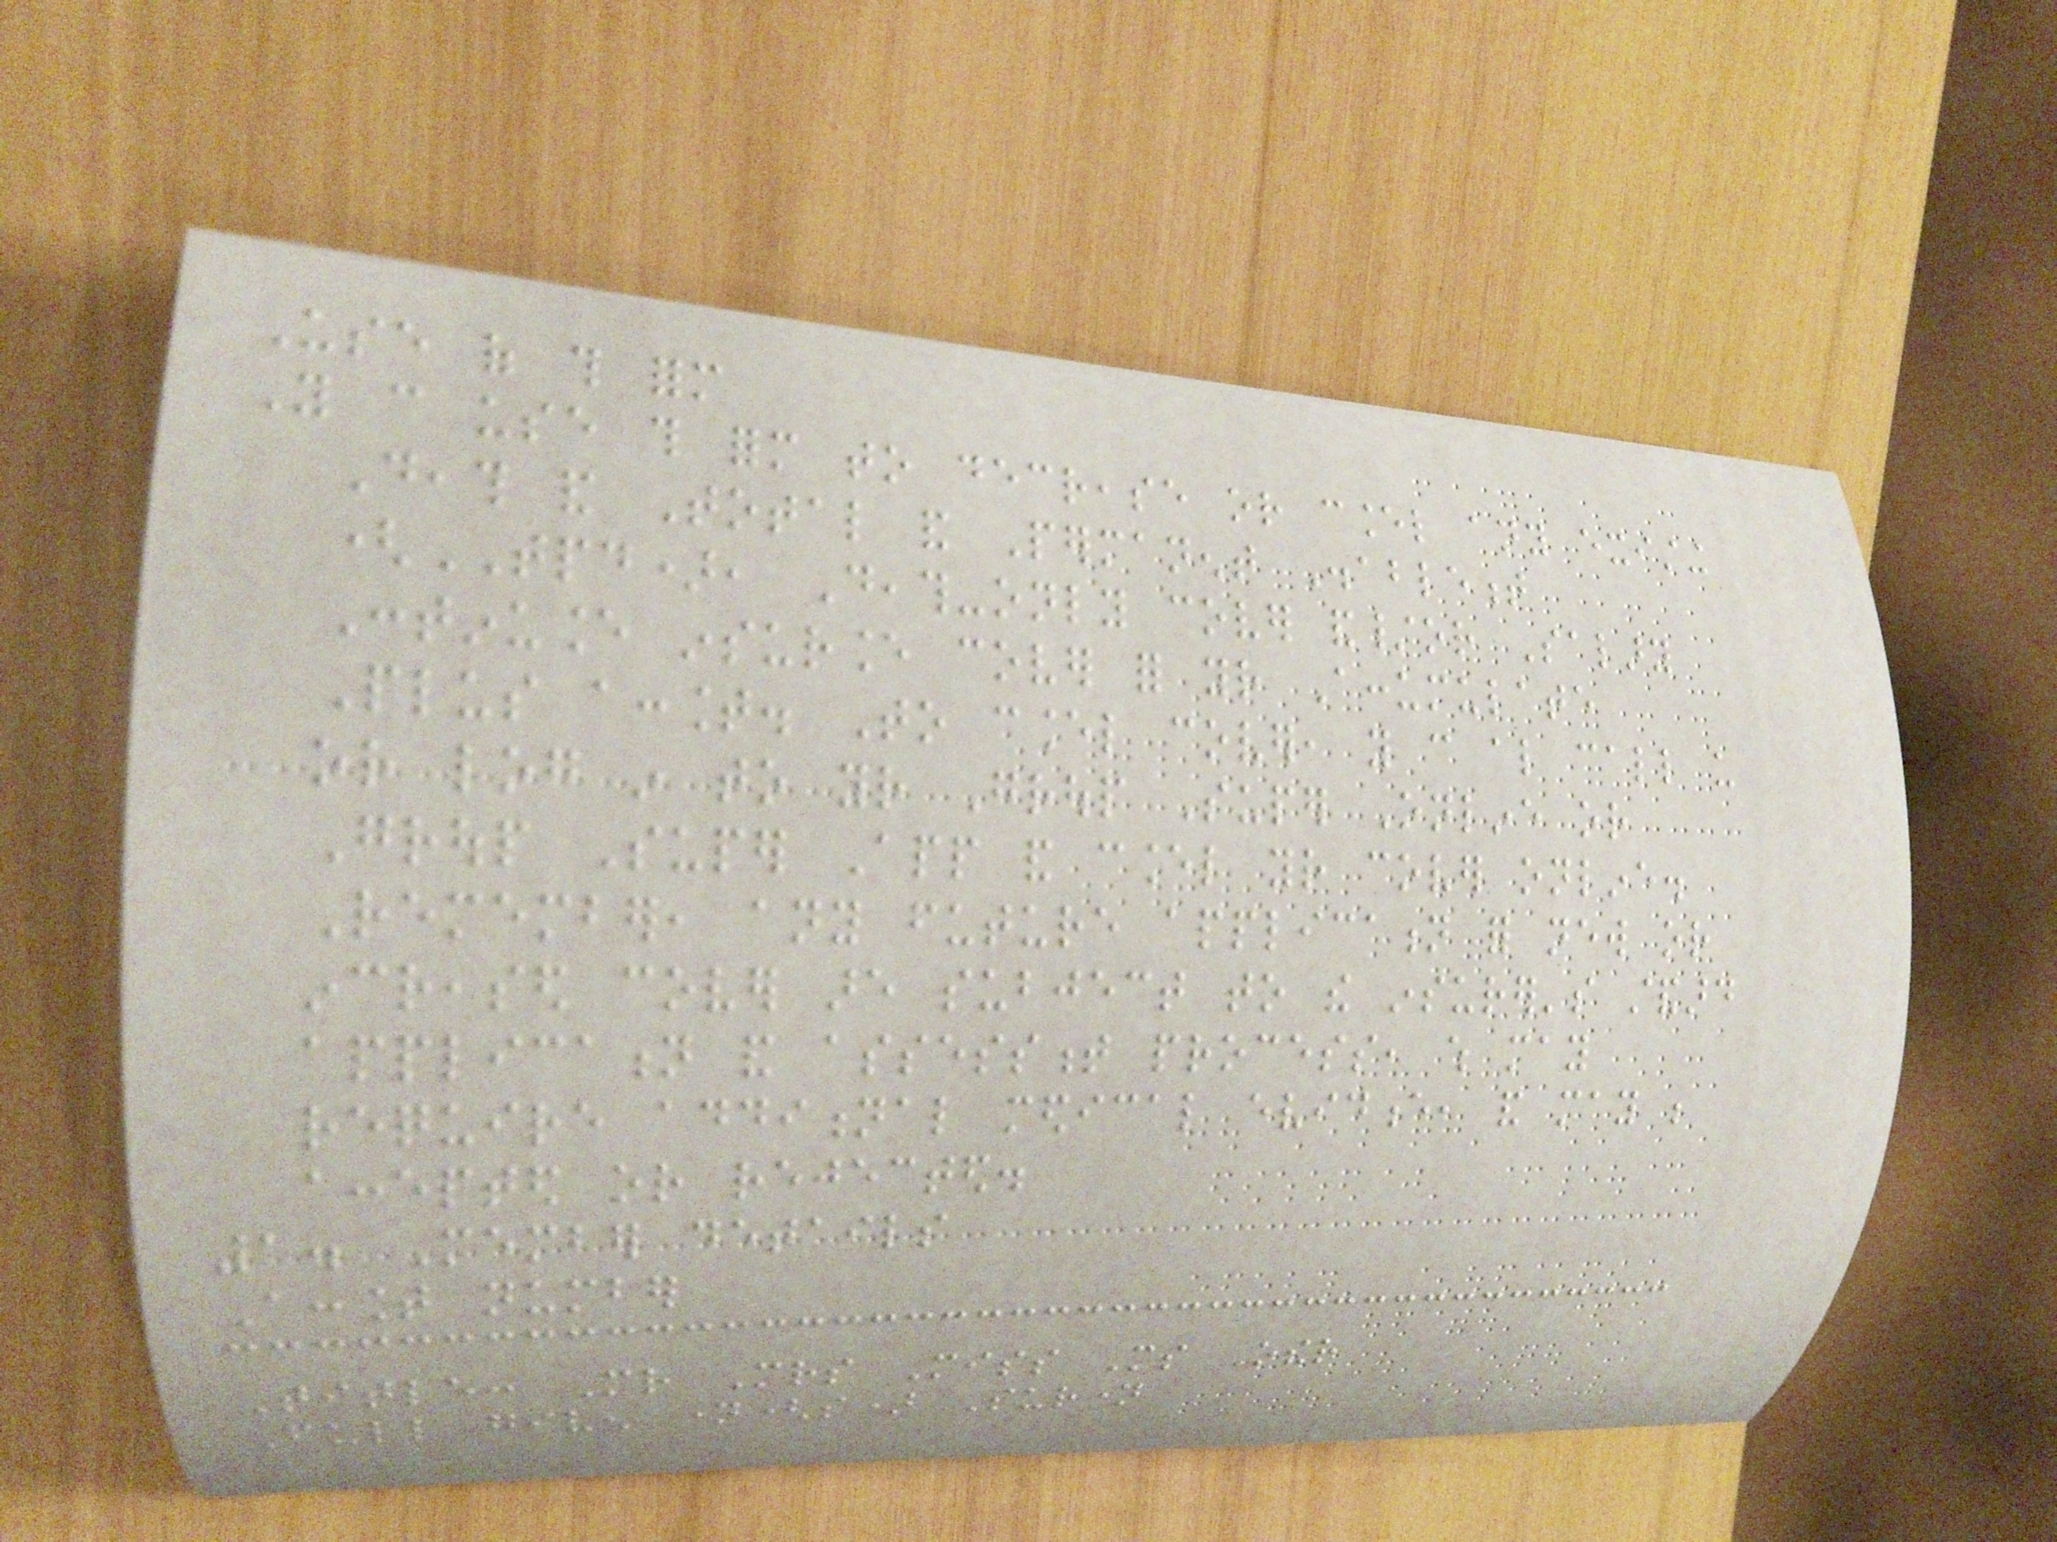Use of this form
You can use this form to decrease or cancel any existing
Death and Total and Permanent Disablement
(TPD), Death-only cover and/or Salary
Continuance insurance cover for your Accumulate
Plus account. To cancel cover, you can also call us
or log in to your Group Super Online or
Group Super App and cancel your cover online.
Remember, any future application for new or
increased cover are subject to the insurer's standard
application and assessment process, which may
require additional medical evidence, and may be
accepted or rejected.
1. Member details
Account number
Title: Mr Mrs Miss Ms Other
Full given name(s) Surname
